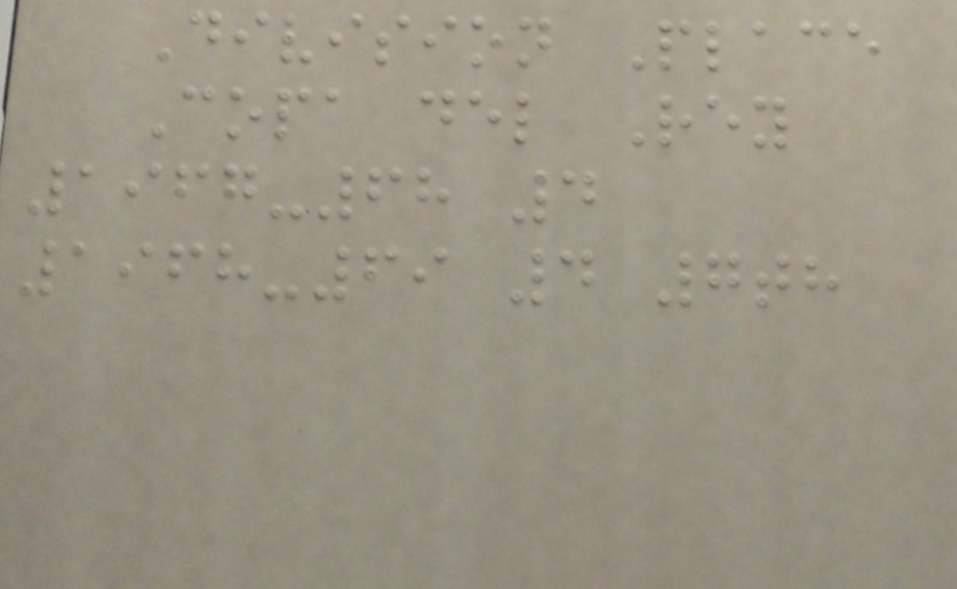Division Place
Copa del Rey
1967-68 4
1968-69 4 7th
